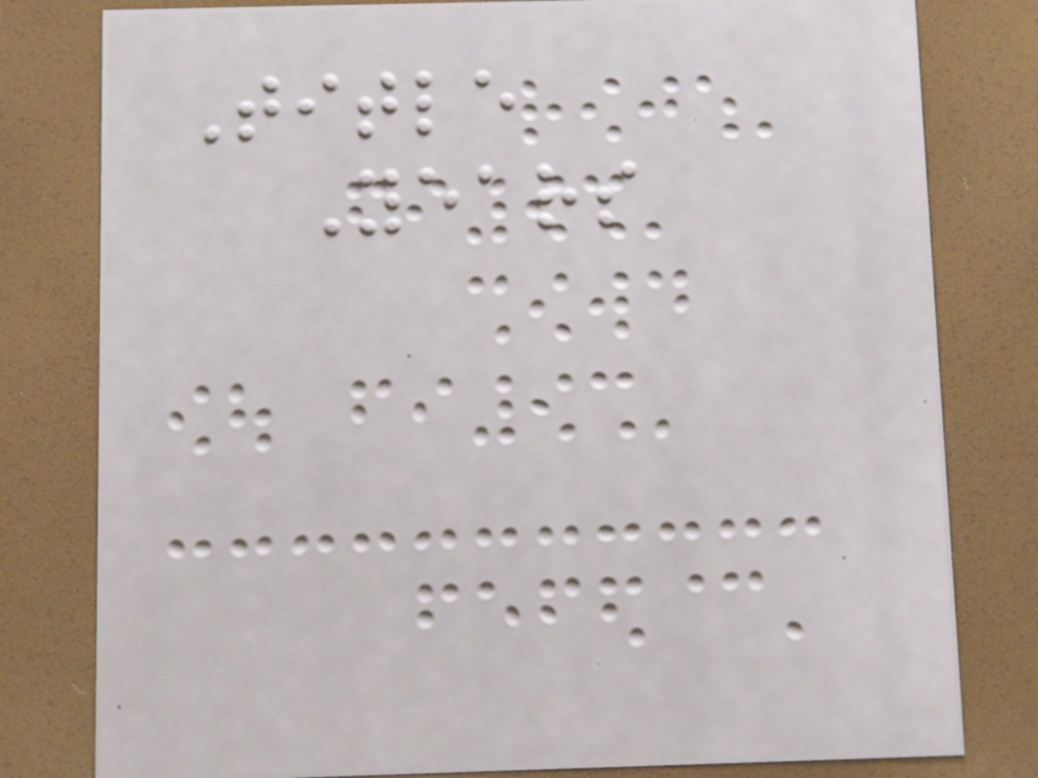Title
Years
